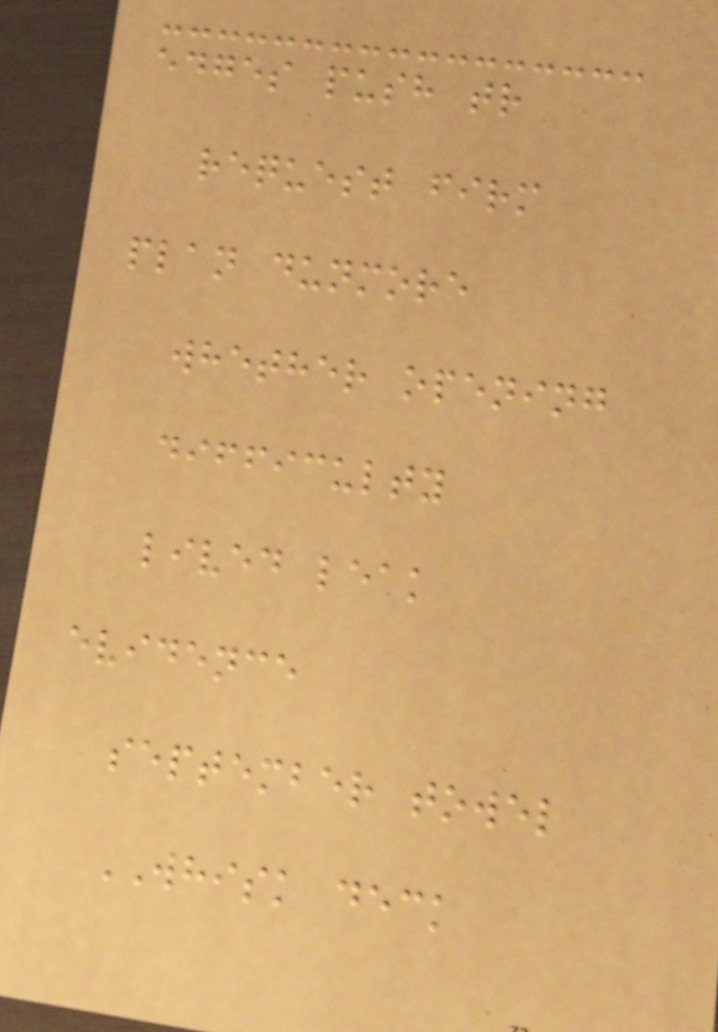edges push tr
request firm
plan dunmore
whether opening
difficulty
lived leak
evidence
september towel
WHISK deck
